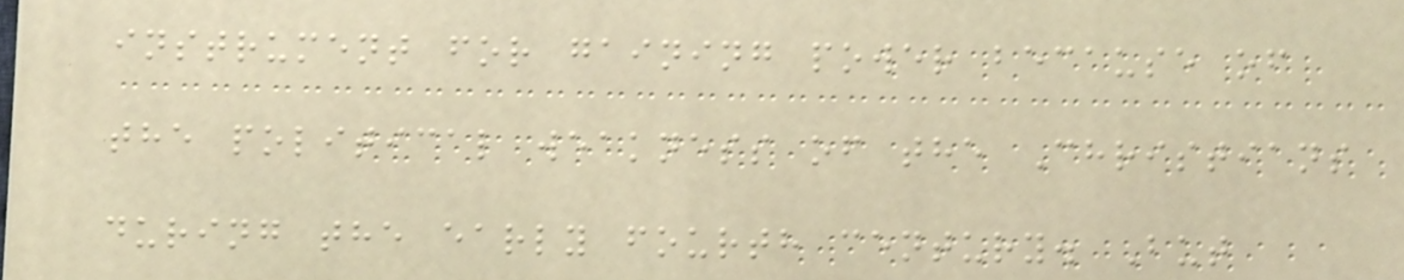instrument for gaining power because of
the political weakness of the Christians
during the early fourth century. But
